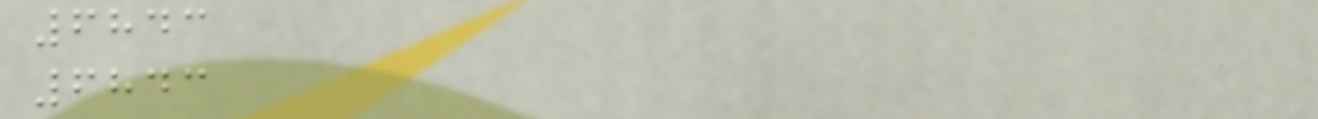6843
6843
